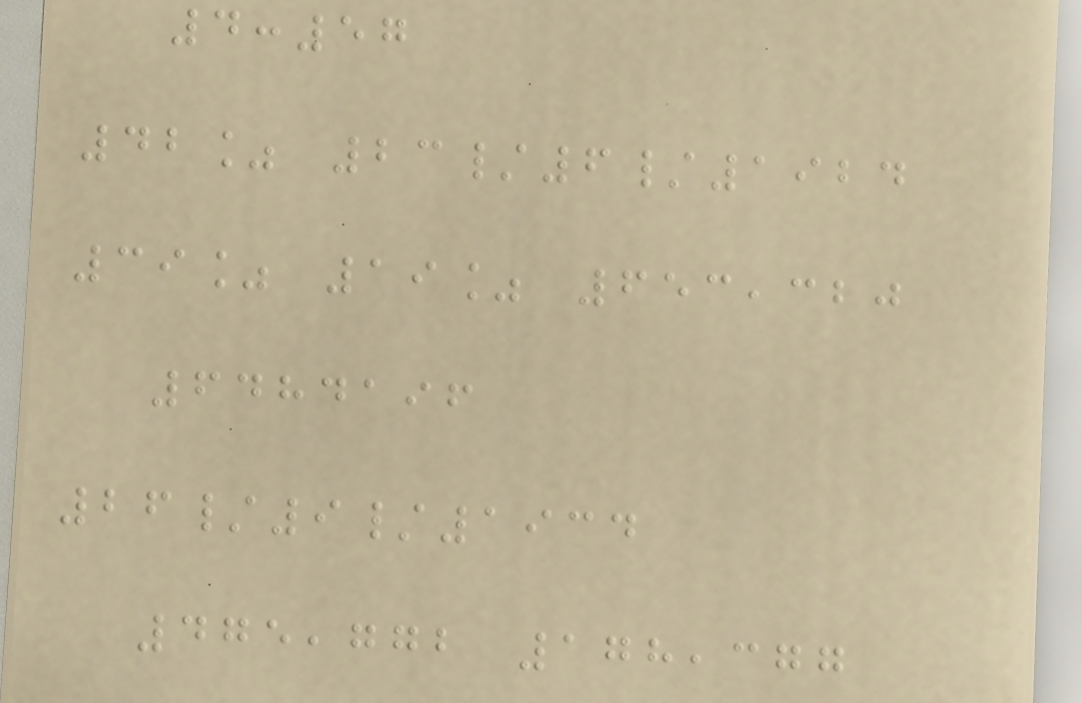4:57
42% 23/6/1924
39% 19% 653,320
6484196
26/9/1934
475,772 178,377
